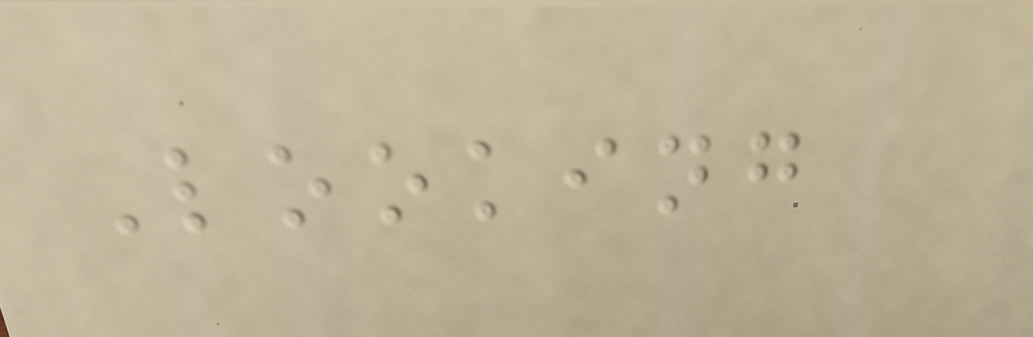Looking
